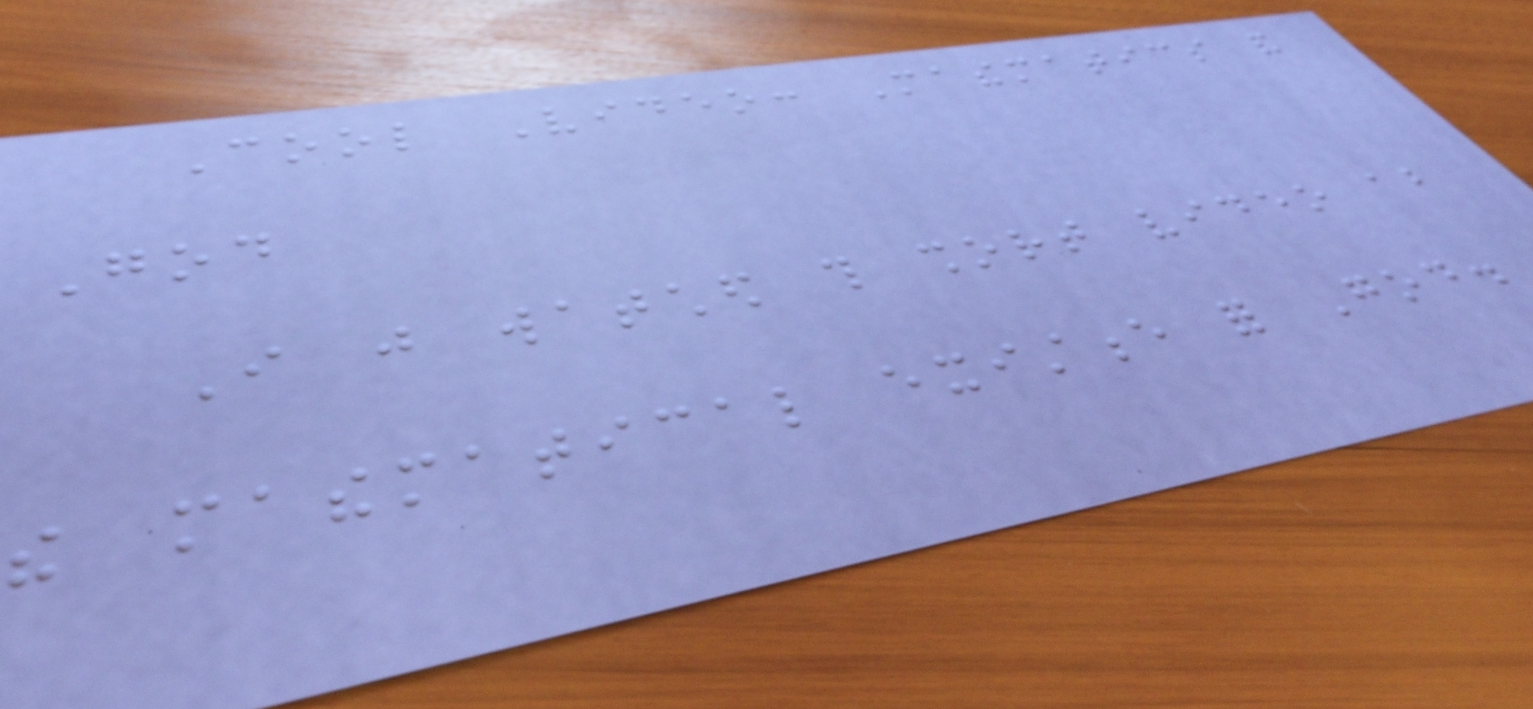Cool Video: Mathematics and
God
I just watched this short video about
the mathematical existence for God.
